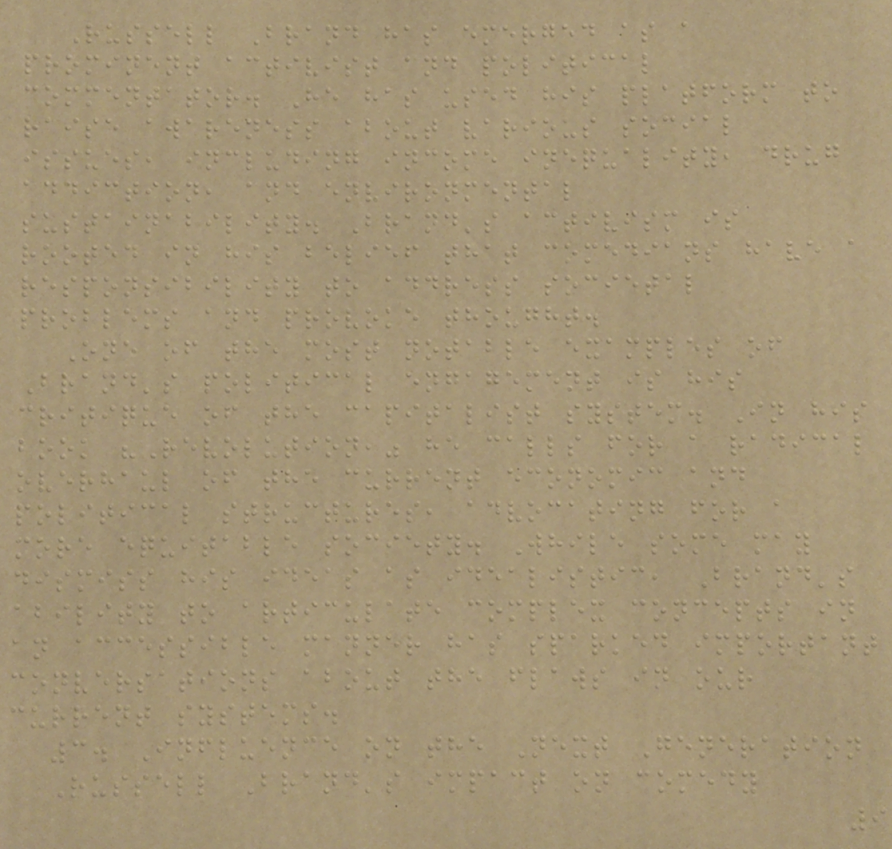Russell Brand has emerged as a
prominent activist and political
commentator. He has used his platform to
raise awareness about various social
issues, including income inequality, drug
addiction, and environmental
sustainability. Brand's activism is
rooted in his belief that comedians have a
responsibility to address societal
problems and provoke thought.
One of the most notable examples of
Brand's political engagement is his
critique of the capitalist system. In his
book "Revolution," he calls for a radical
overhaul of the current economic and
political structures, advocating for a
more equitable society. While some may
dismiss his ideas as idealistic, Brand's
ability to articulate complex concepts in
an accessible manner has sparked important
conversations about the flaws in our
current systems.
3. Influence on the Next Generation
Russell Brand's impact on comedy
9
